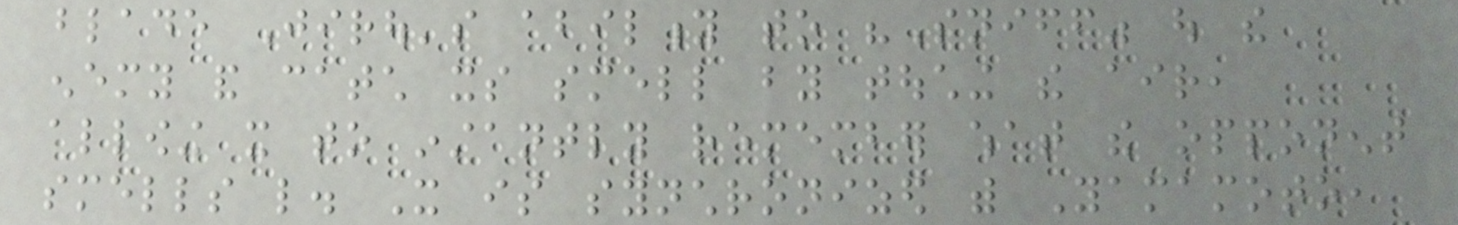blade Jirou's ability to "Sniff" out the
enemy and catch its smell by touching the air,
allowing it to instantly remember what the opponent
smells like. It is synchronized with Yamamoto,
